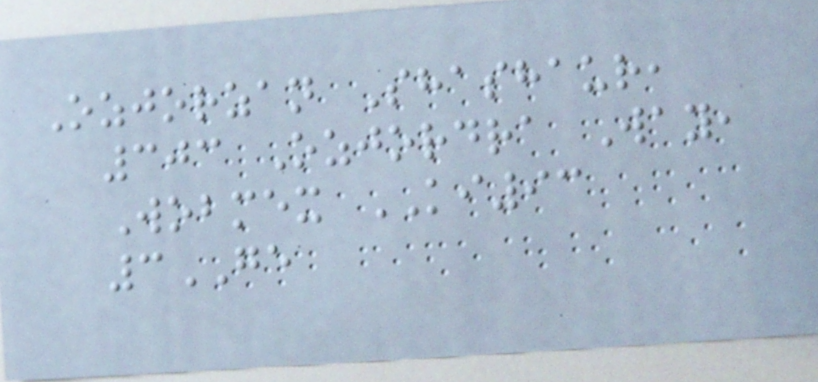Ozjorzan Shashaur,
303 Ozjordra Way,
Wobmex KI93
3GE
